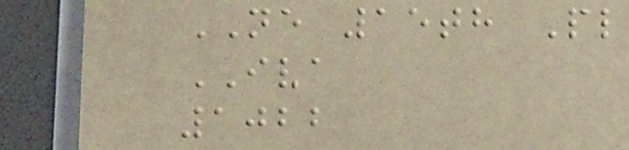NE 15th Pl
IVA
1022
